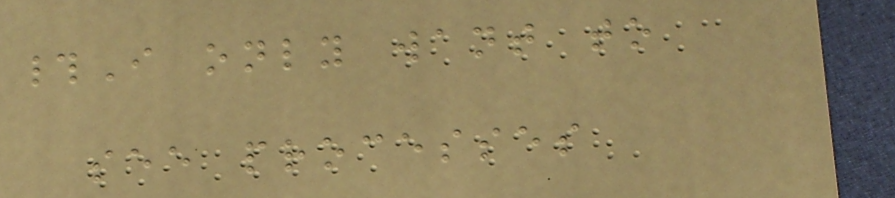#I only want to
see processes
